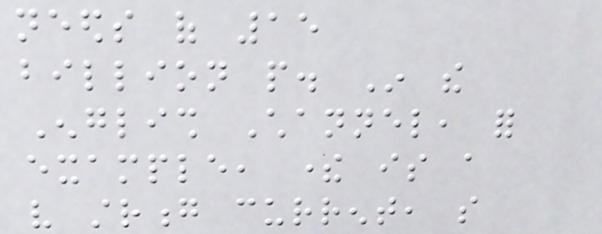needs of 15
billion people. In the
English Channel, for
example, there is a
very strong current, so
